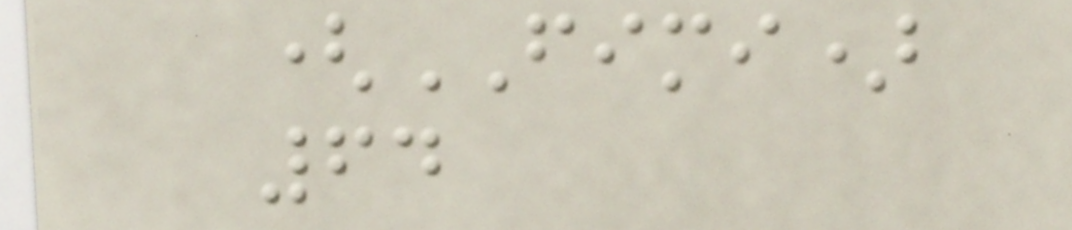(FIMI)
64
